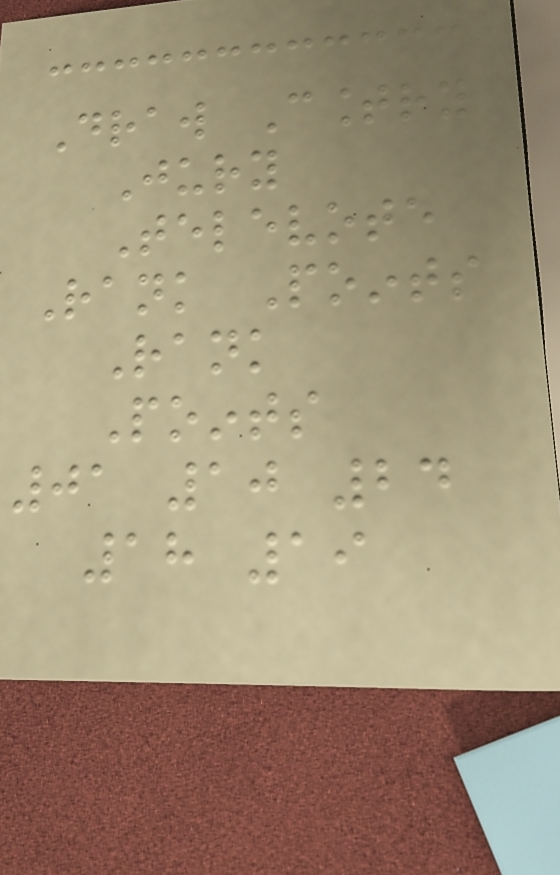Draw Country
Jury
Televote
Rank Points
Rank
Points
01 10 24
18 19
